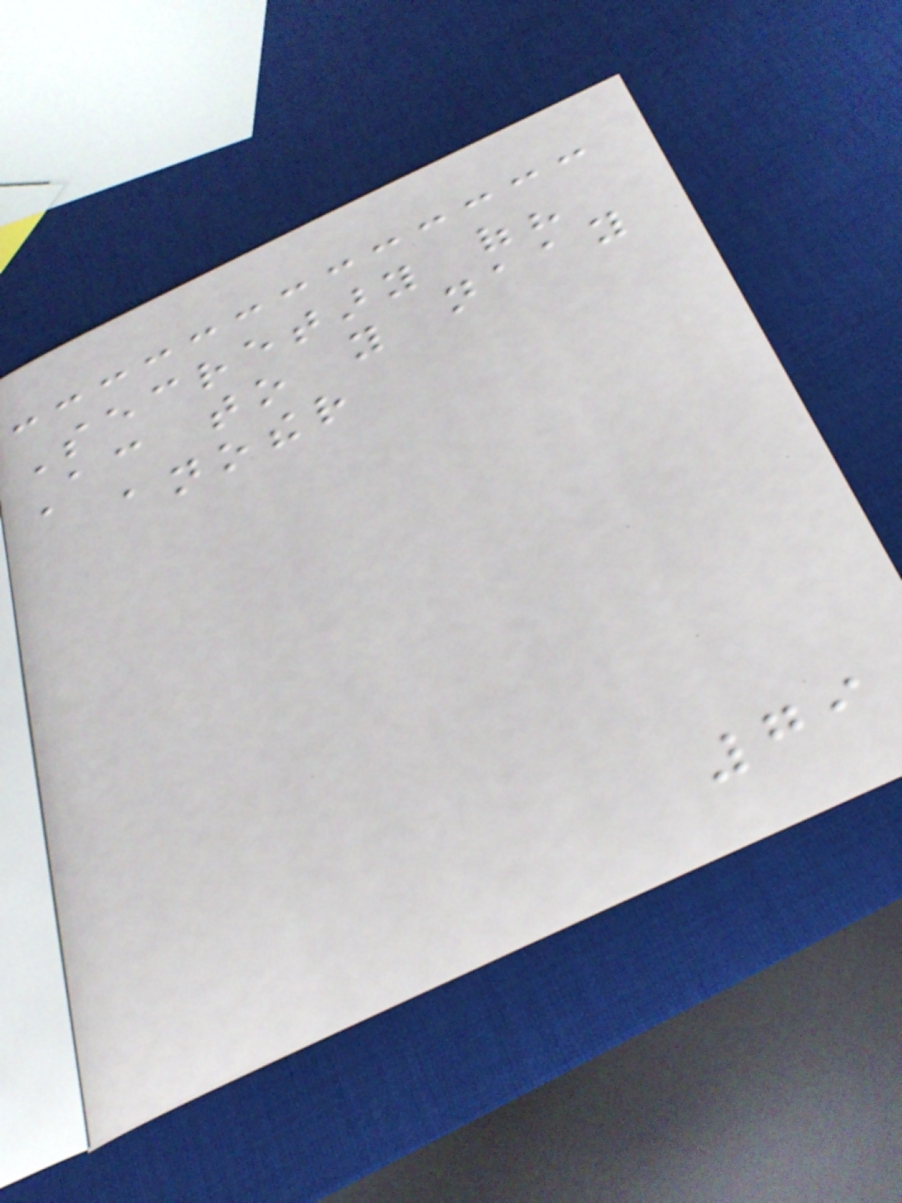Secretary of?
According to you naay
another
79
